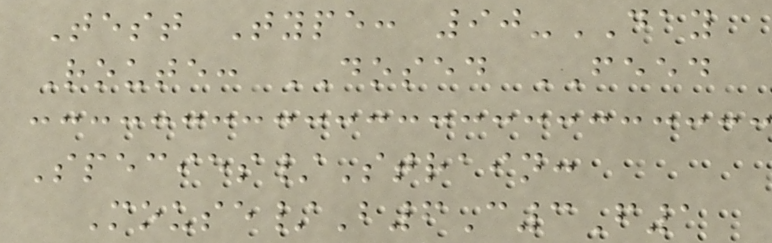Test Type: 90-DAY
Route: DOSED FEED
Species/Strain:
Mouse/B6C3F1
